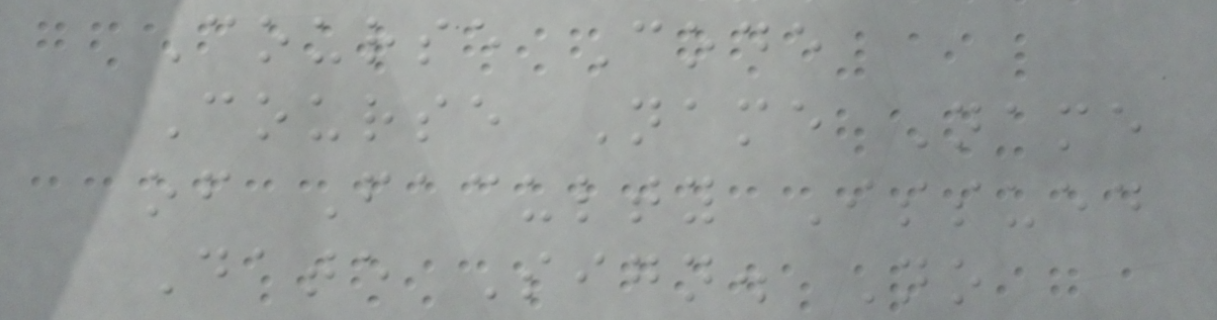Course Code
Course Name Name
of Faculty Issued
Date Sign. No
